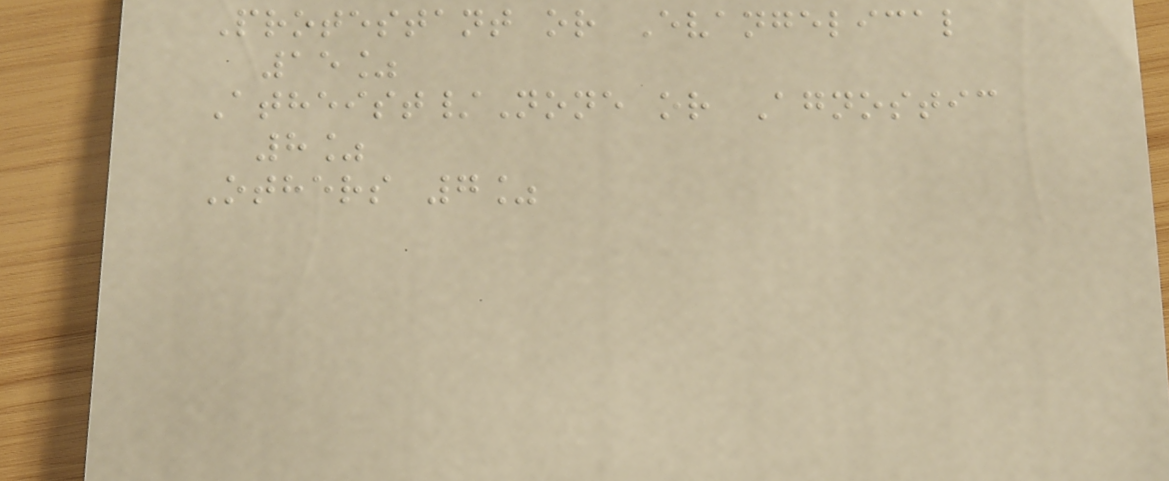Protestant or Evangelical
15%
Atheist/None or Agnostic
8%
Others 7%
